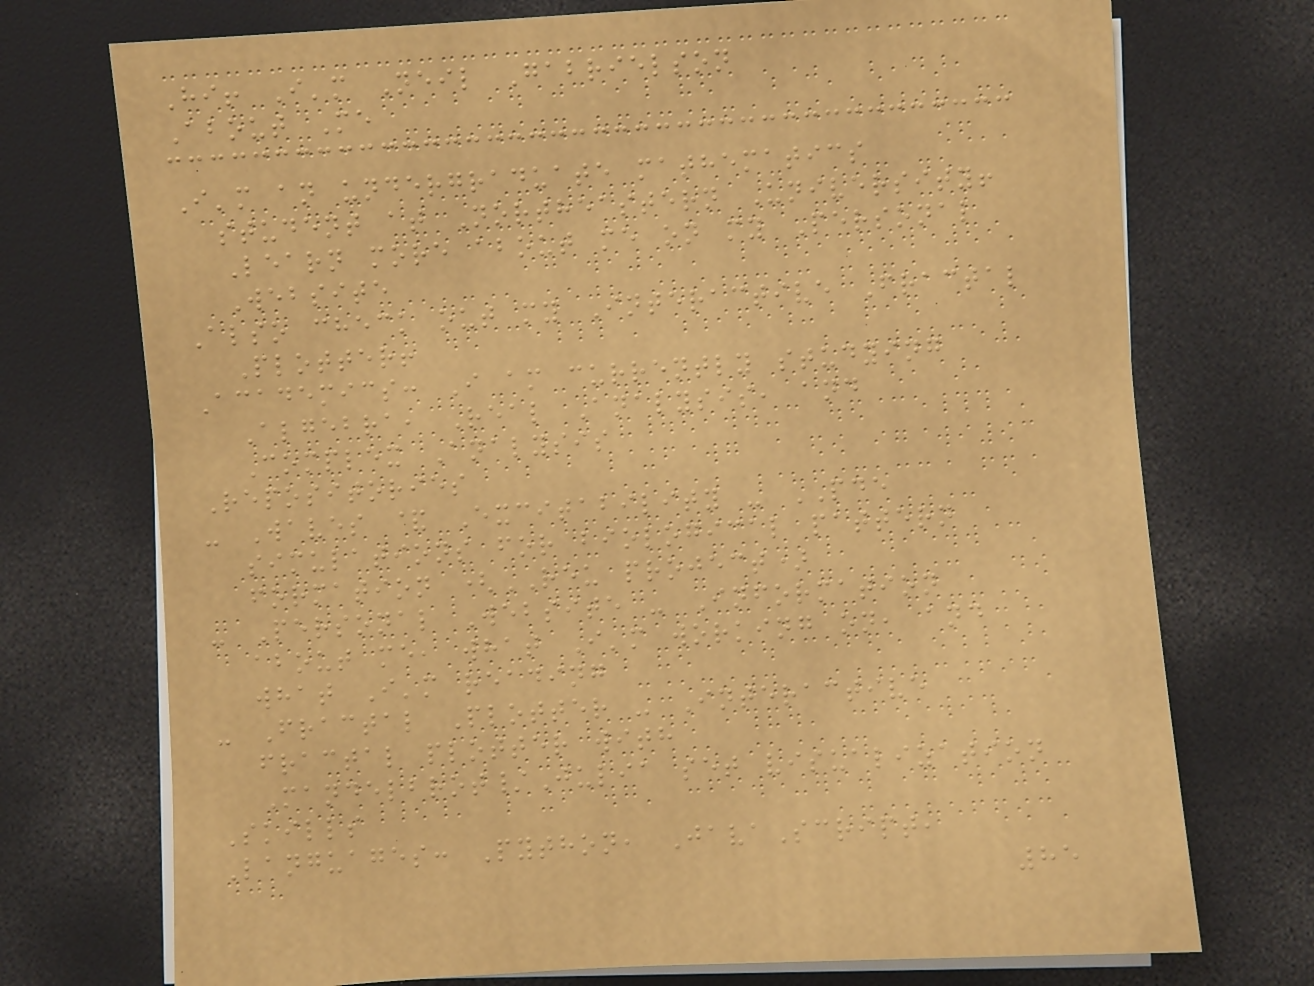Hi! I'm Neil Gabrielson
About Me
I'm an undergraduate mathematics
student at Northeastern University!
Learn more about me on my Personal
Website
Also check out my Interactive Fractal
Plotter!
Academics: I am currently studying
Algebra, Real Analysis, and
Complex Analysis
Repositories
- Waves & Excitability - PDE
simulations for biological pattern
formation (REU project)
- Personal Website - Information
about me, what I'm working on, and
what I'm reading
- Fractal Plotter - Interactive
fractal plotter with
Mandelbrot/Julia set visualization
Skills
Languages: Python, JavaScript,
85
